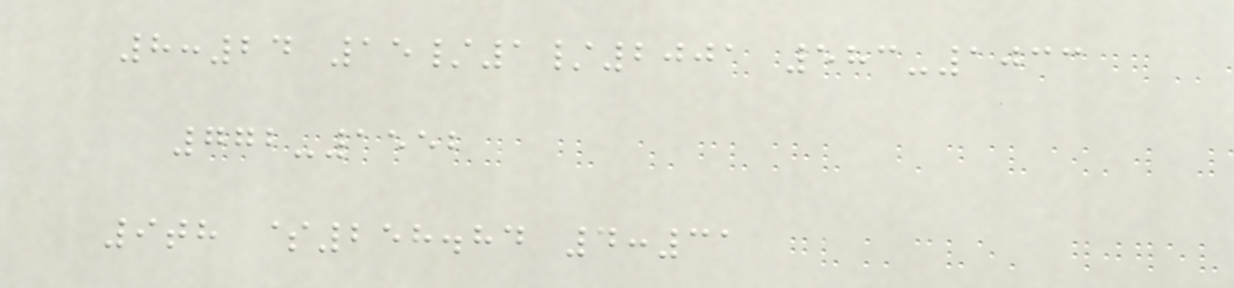8:24 15/1/2001 583-1033
772-1552
9th $258.84 4:31
